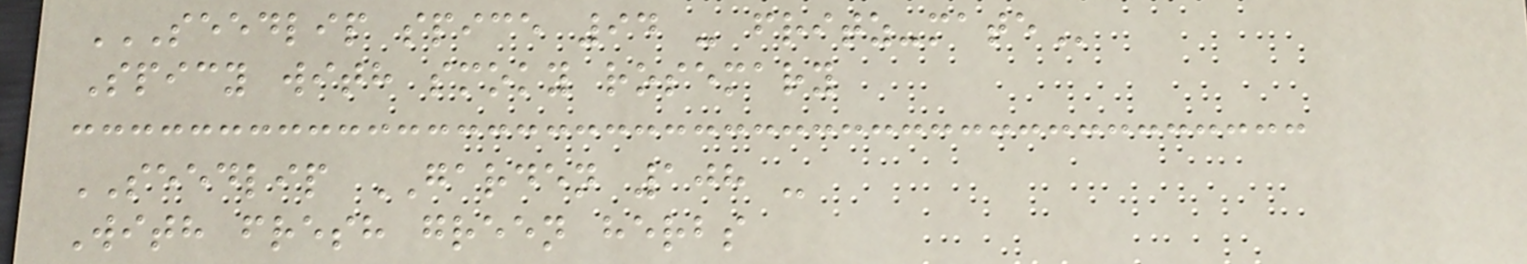SEEDLIP SPICE 94 - FRITZ-MATE
Spicy with smoky rosemary
SEEDLIP GARDEN 108 -
With fresh green herbs
